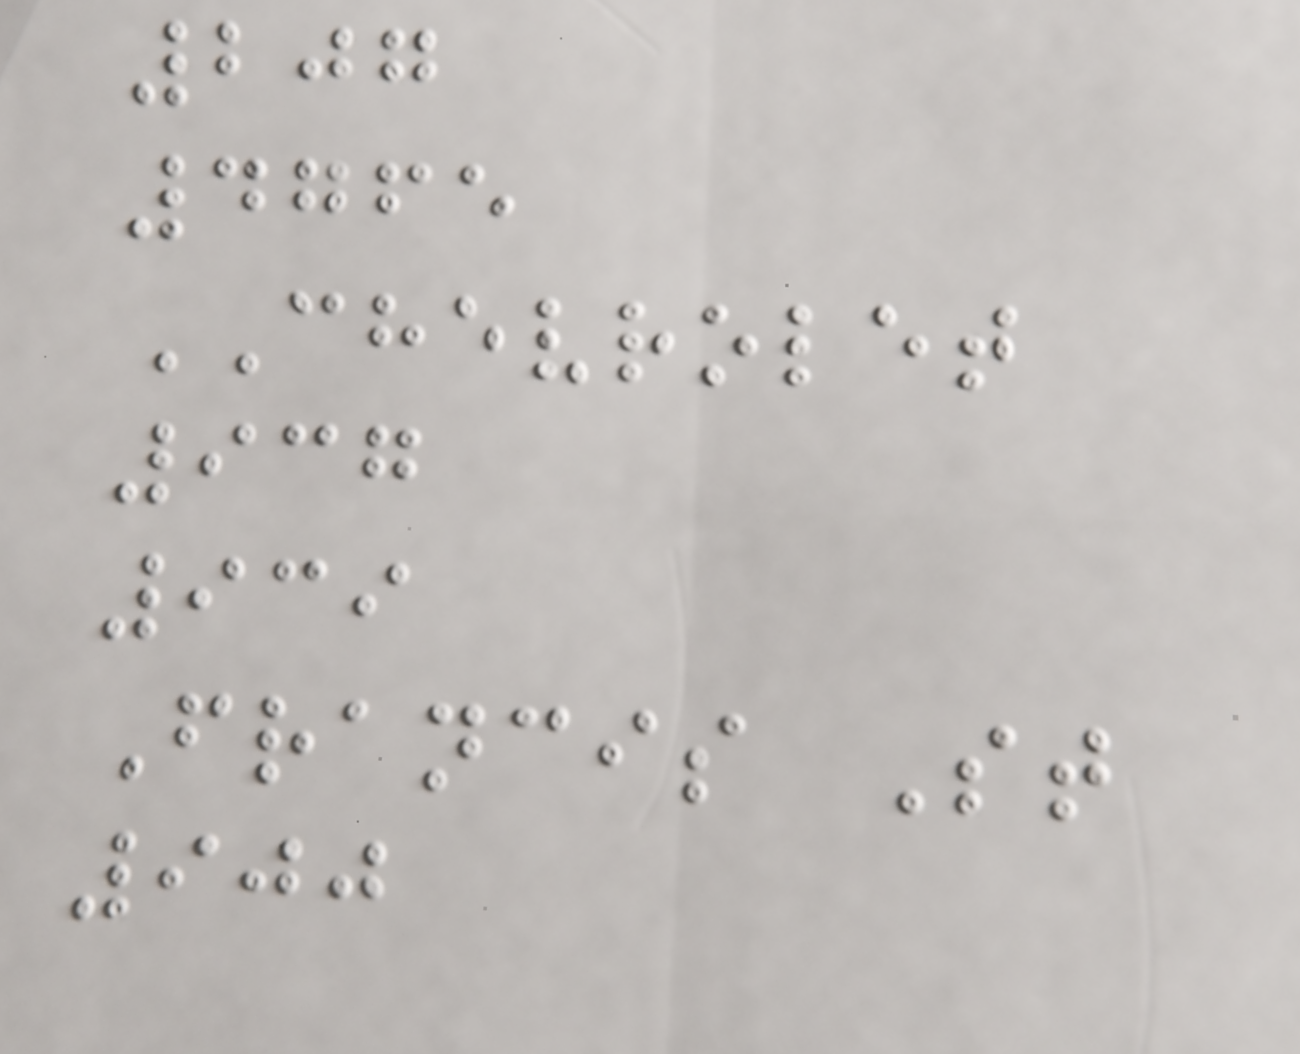207
4765
CHEVROLET
937
939
Francis St
900
